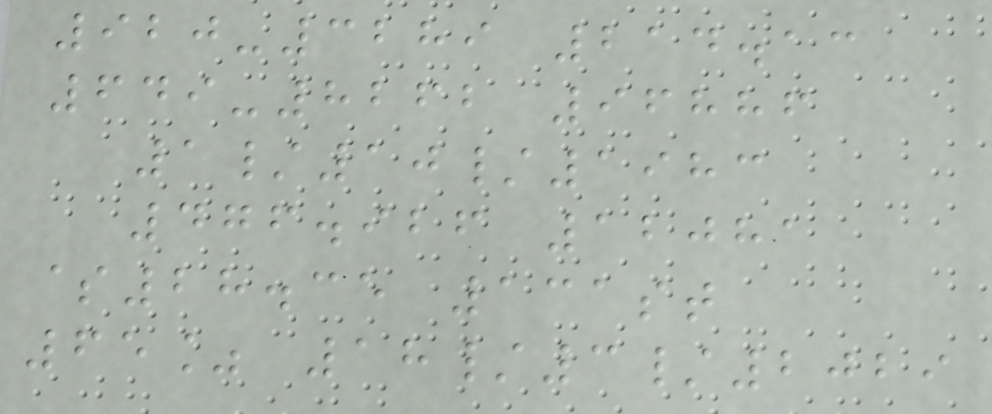920-3289 214.13
649-8262 96886
1/10/1983
476.926 12081
$28.35 131st
65% 18/3/2029
